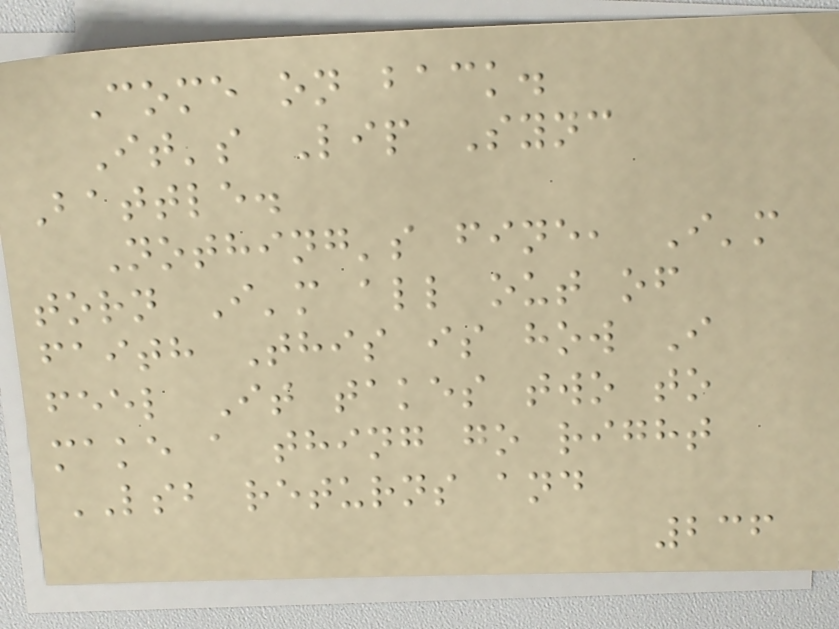Come on back.
It's Lip Sync
Battle.
Nothing's fine, I'm
torn I'm all out of
faith This is how I
feel It takes two to
make a thing go right
LSB returns and
236
